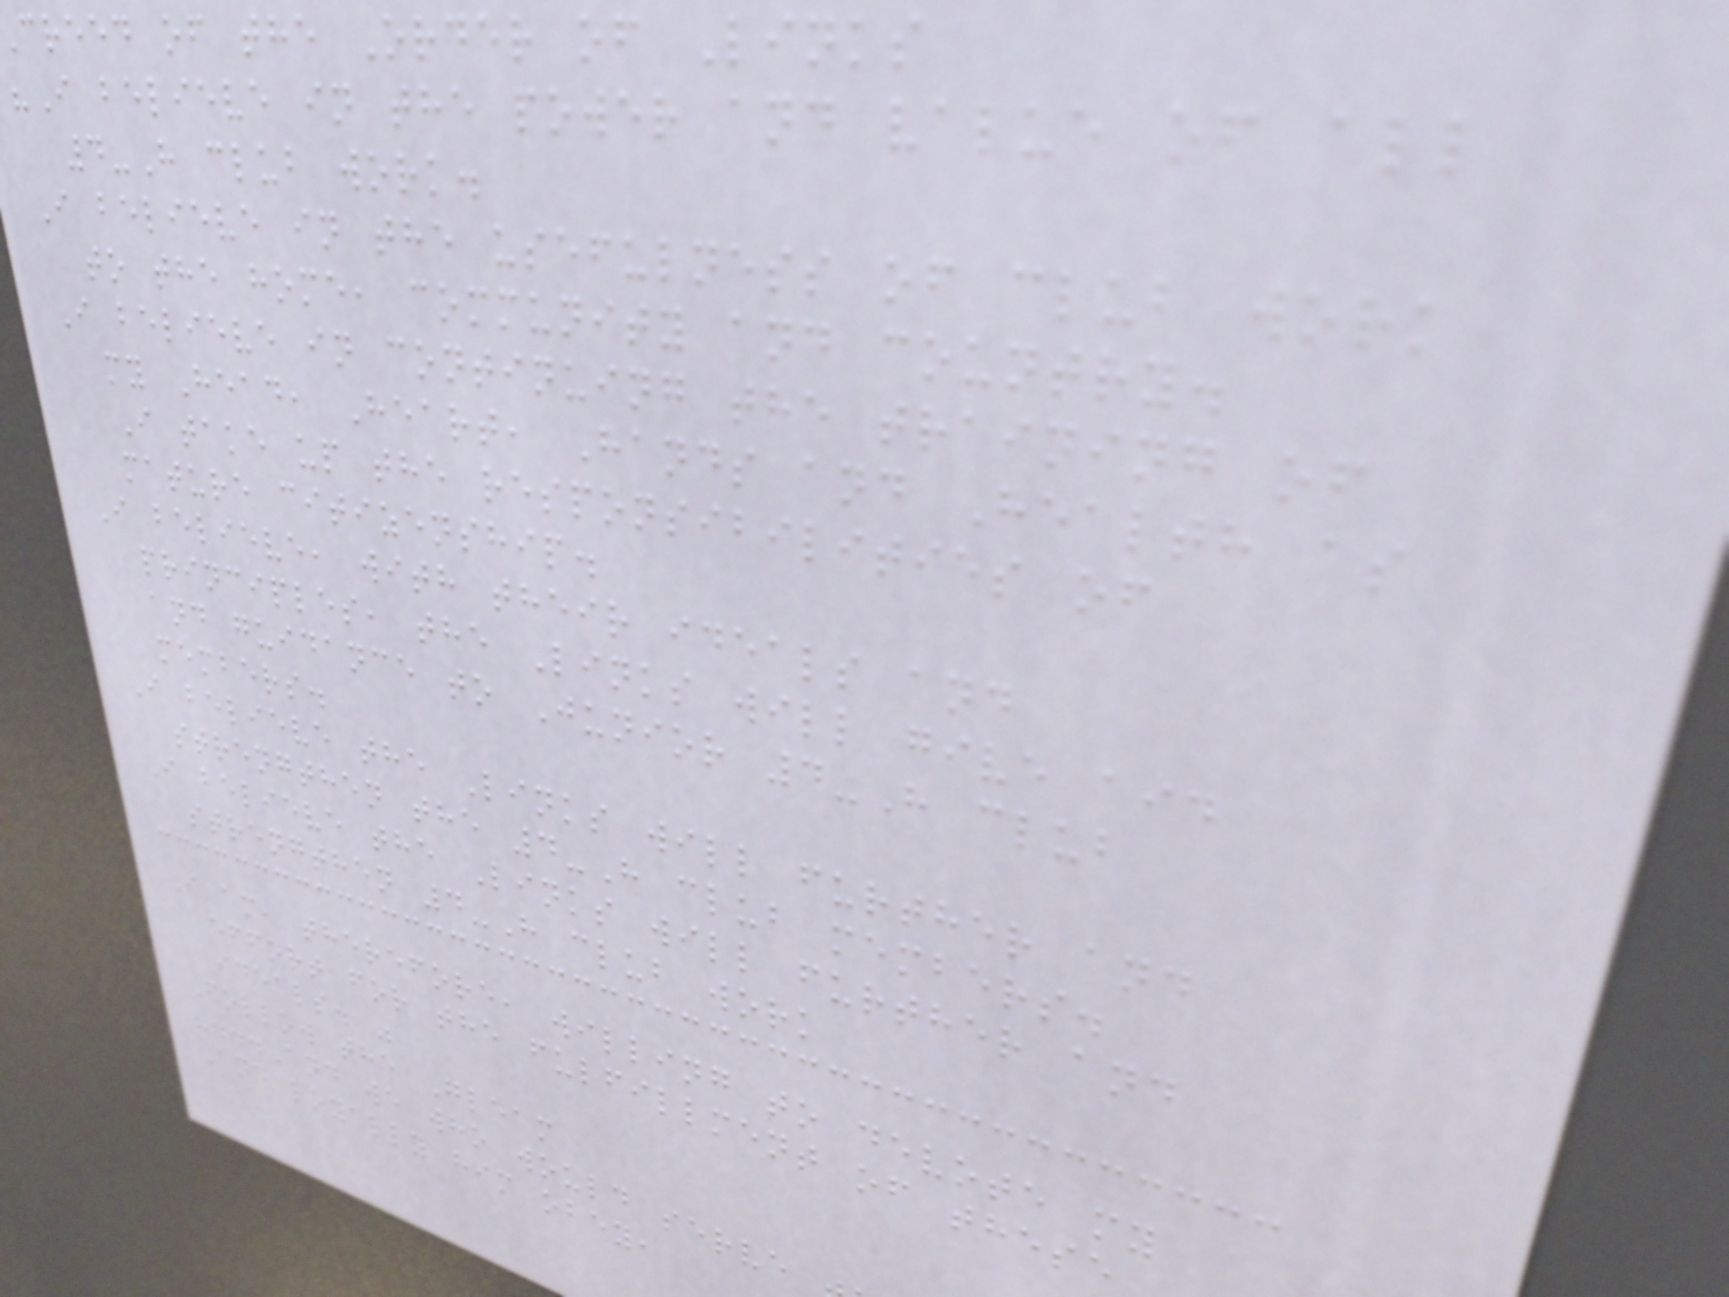creed of the Order of Links
"I believe in the power and value of all
4-H club work.
I believe in the usefulness of club work
to the home, community and country.
I believe in continuing the training of
my Head, Heart, Hands and Health as
I take up the responsibilities of
mature citizenship.
I believe, with their ideals and
principles, the Links will give aid
and guidance to Junior 4-H club
members.
I believe the Links will further and
strengthen the 4-H club members.
I believe the Links will further and
strengthen 4-H club work
I am, therefore, willing to devote my
effort for the fulfillment of these
ideals. "
Follow the Gleam
"...And we who would serve
And loyally him obey,
